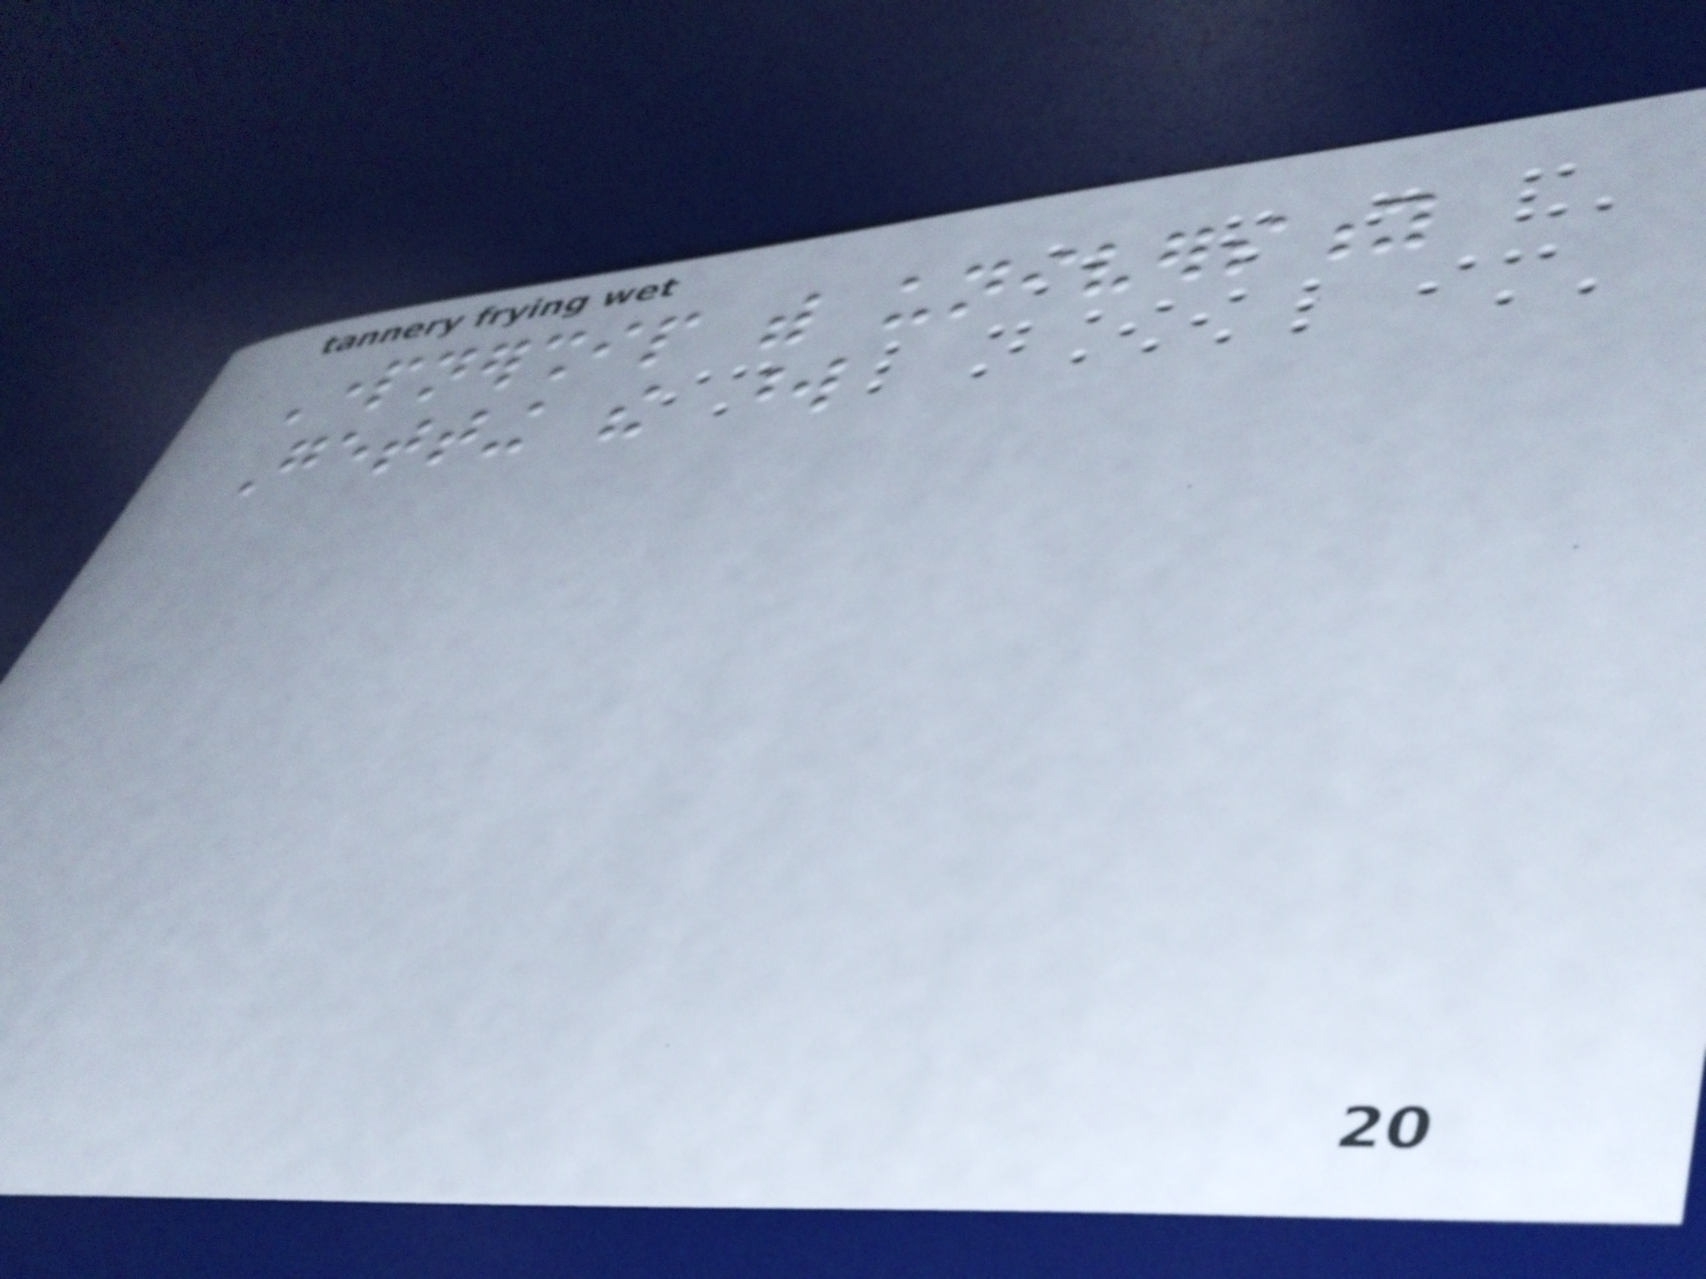Partnership with university
Getting the word
